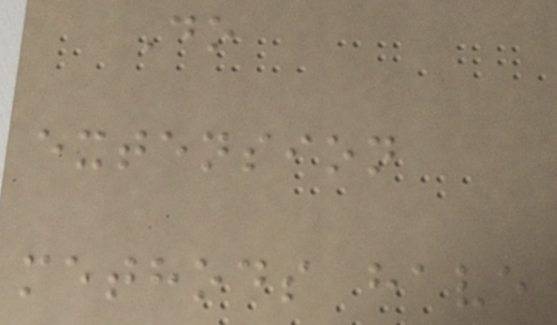Do
extension
methods have
